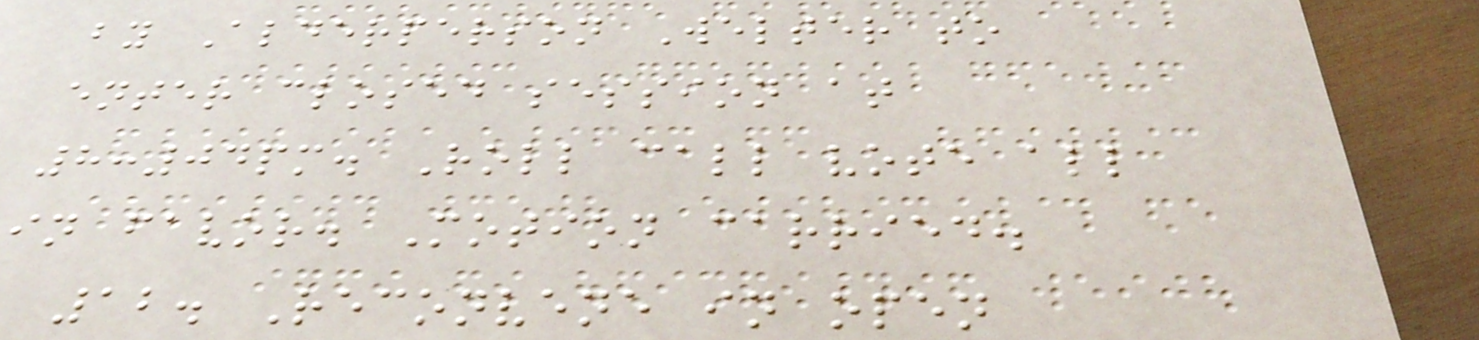by Alderperson Welter to
enter closed session at
8:04pm. Roll call vote all
in favor. Motion carried.
12. Reconvene in open
